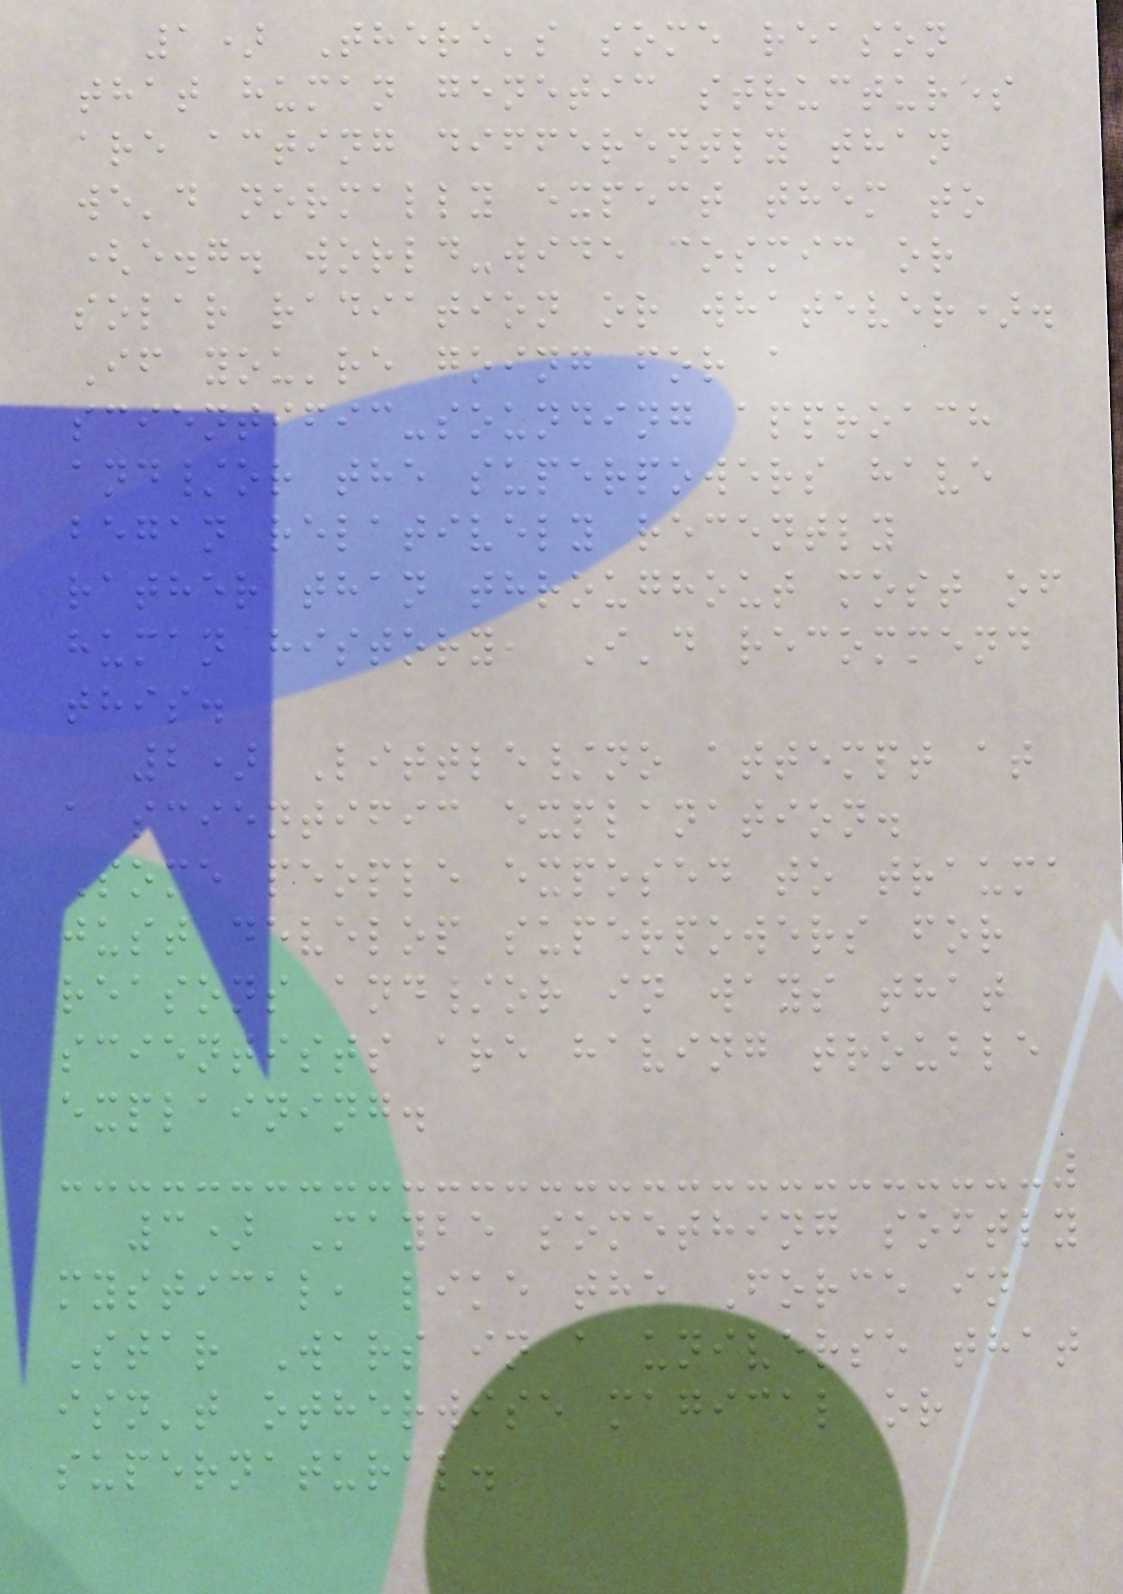1) There's some reason
that human genetic structures
are acting differently than
we'd normally expect them to
(e.g. world-wide cosmic or
solar radiation or whatever).
If you're going for a
scientific-sounding approach
and/or the superpowers have
began relatively recently
rather than throughout most of
human history, I'd recommend
this.
2) Little/no attempt at
a scientific explanation.
Some people exposed to trauma
just develop superpowers for
reasons and/or in ways that
scientists are having trouble
explaining.
3) Maybe something softly
mystical, like the Force in
Star Wars in a universe that
isn't otherwise magical or
supernatural.
